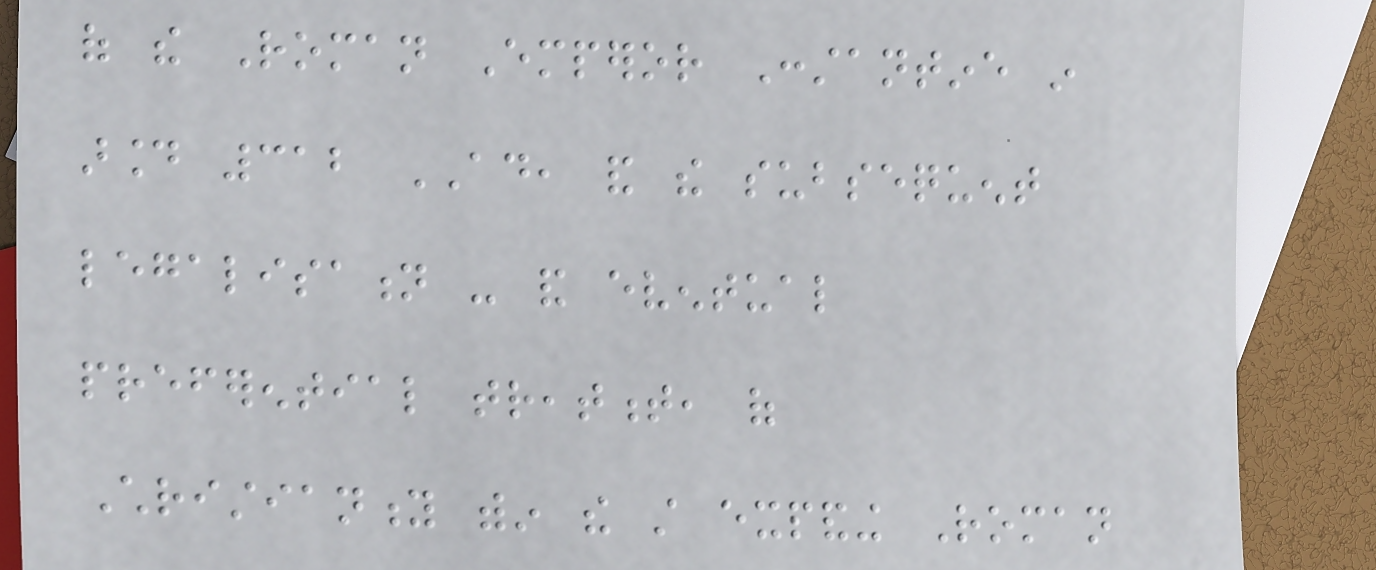of the Roman Emperor Constantine in
around 312 AD, and the subsequent
legalisation - and eventual
preferential treatment, of
Christianity within the still expanding Roman
